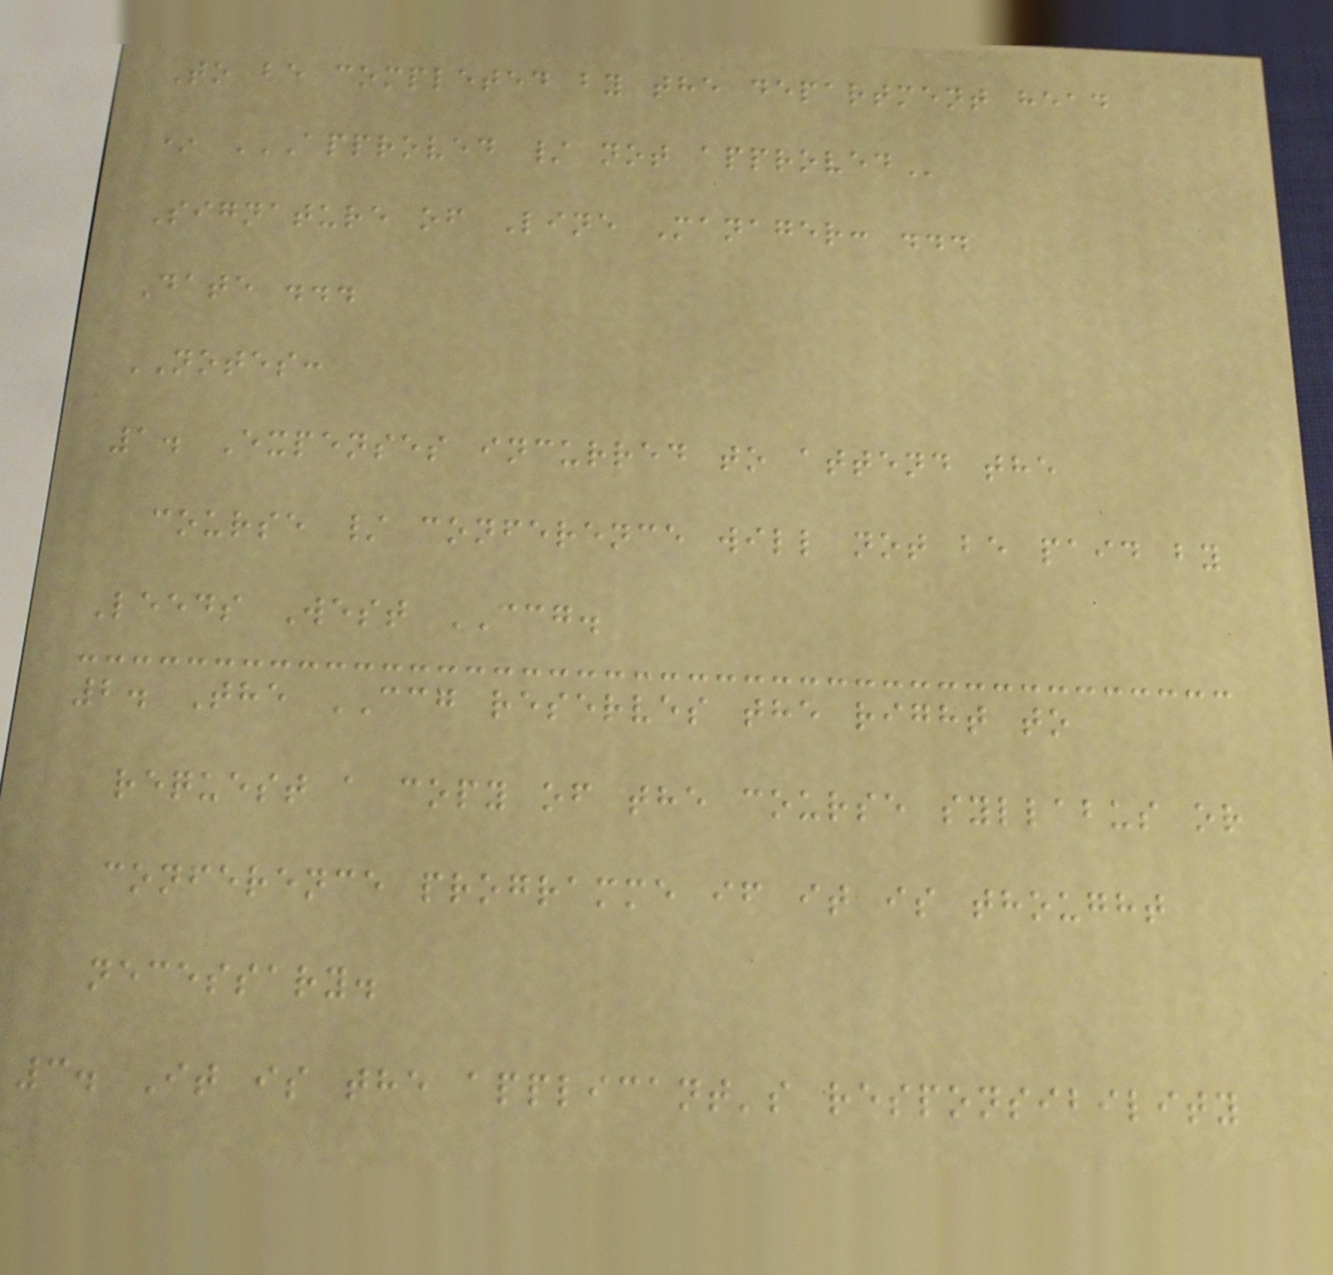To be completed by the department head
* APPROVED / NOT APPROVED
Signature of Line Manager: ...
Date ...
NOTES:
1. Expenses incurred to attend the
course / conference will not be paid by
Leeds West CCG.
2. The CCG reserves the right to
request a copy of the course syllabus or
conference programme if it is thought
necessary.
3. It is the applicant's responsibility
